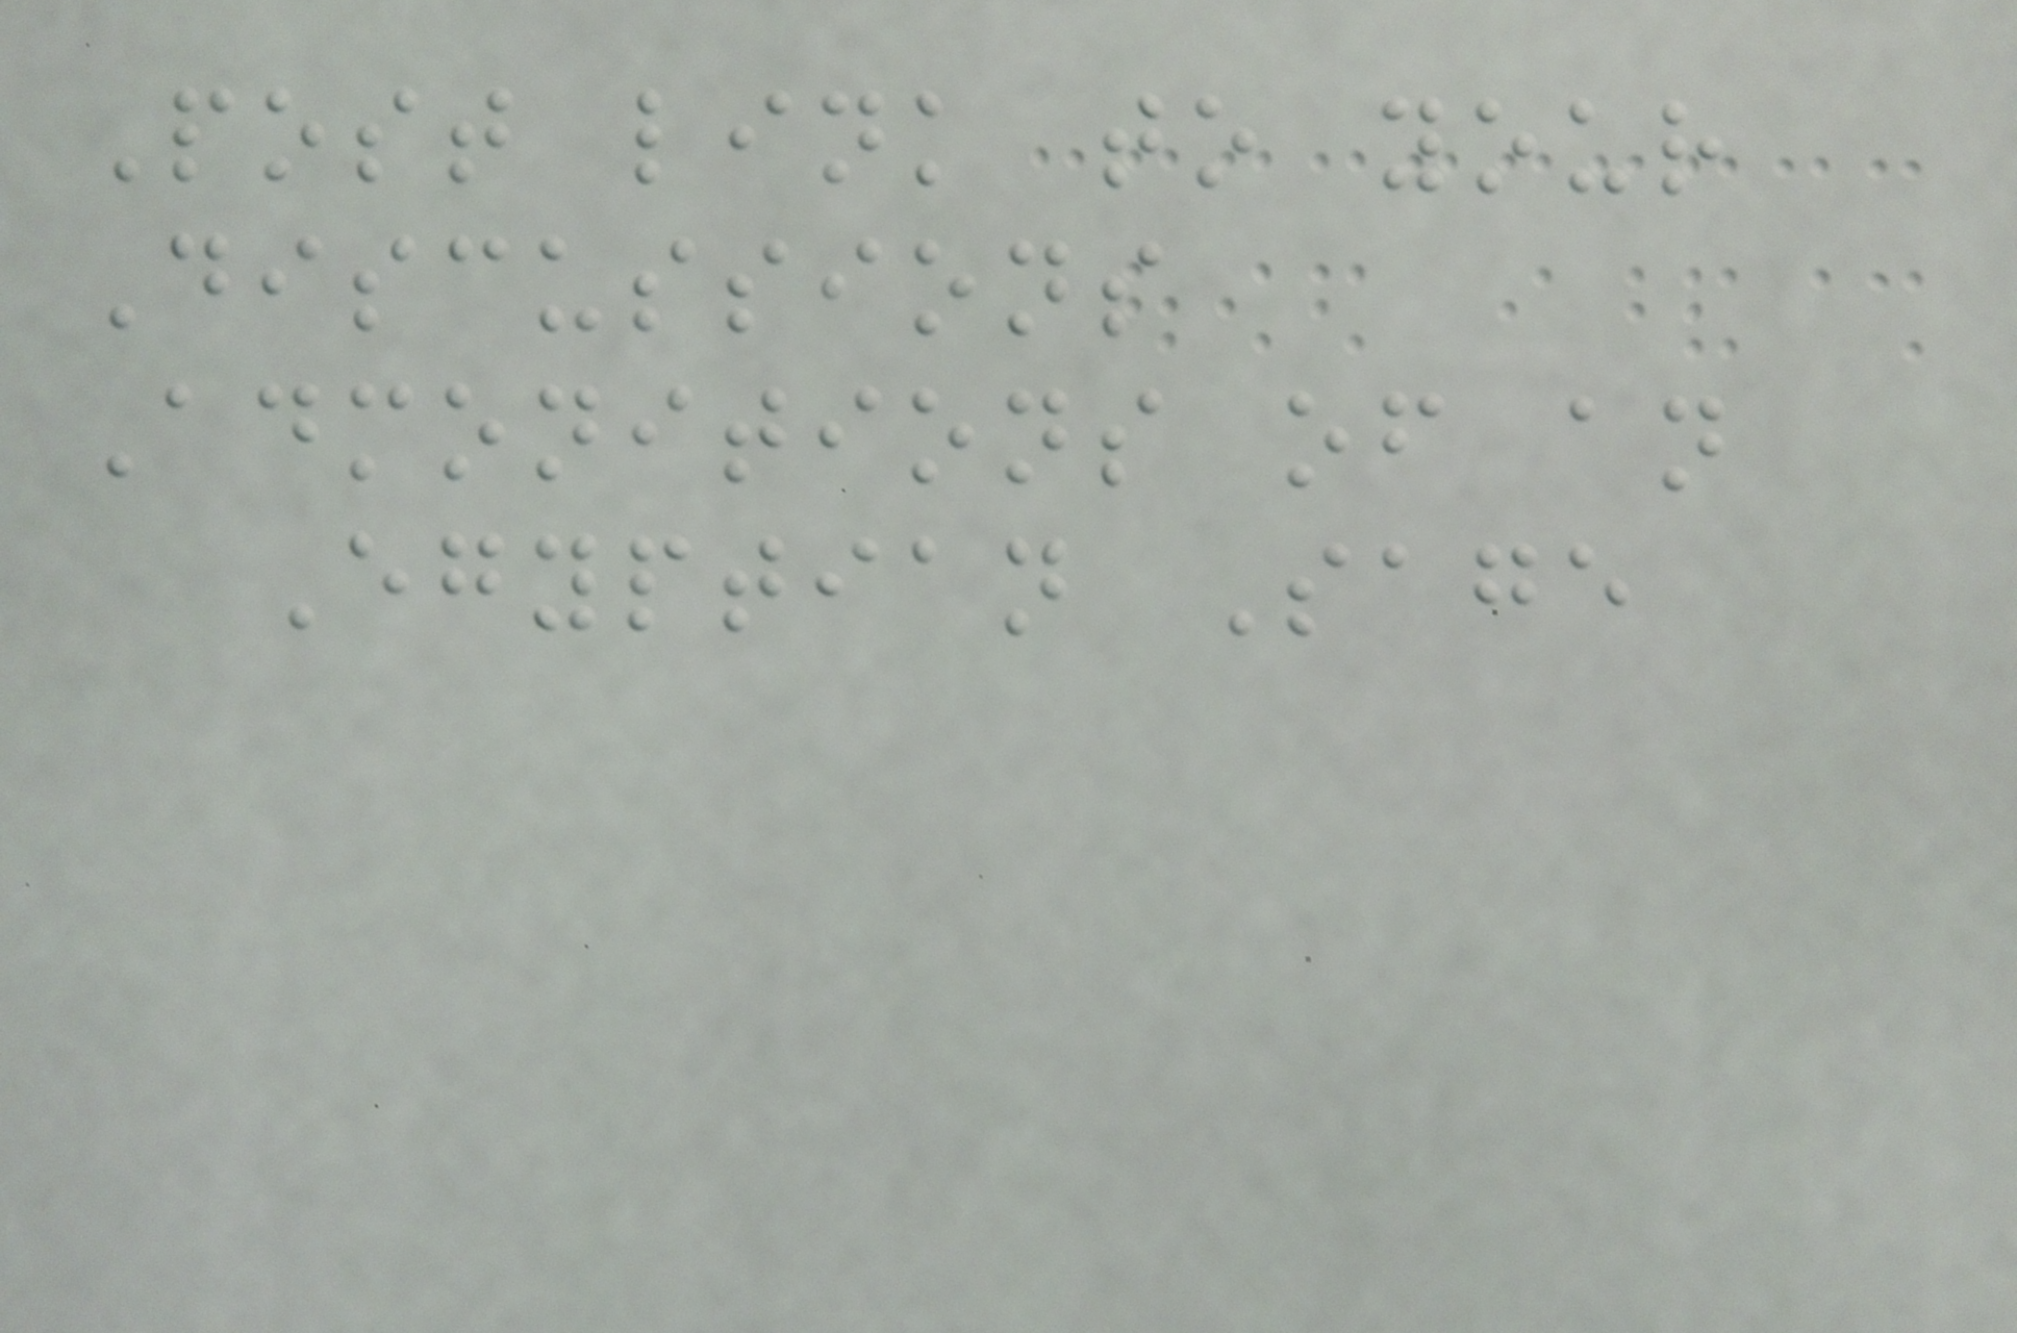Post link to your
Discussions
Admonitions of an
Egyptian Sage
